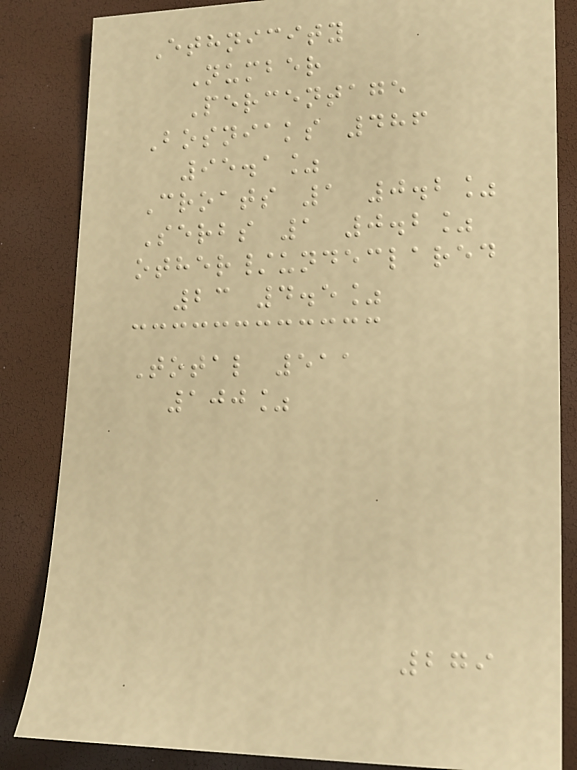Ethnicity
Number
Percentage
Bosniaks 486
95.1%
Croats 1 0.2%
Serbs 1 0.2%
other/undeclared
23 4.5%
Total 511
100%
279
